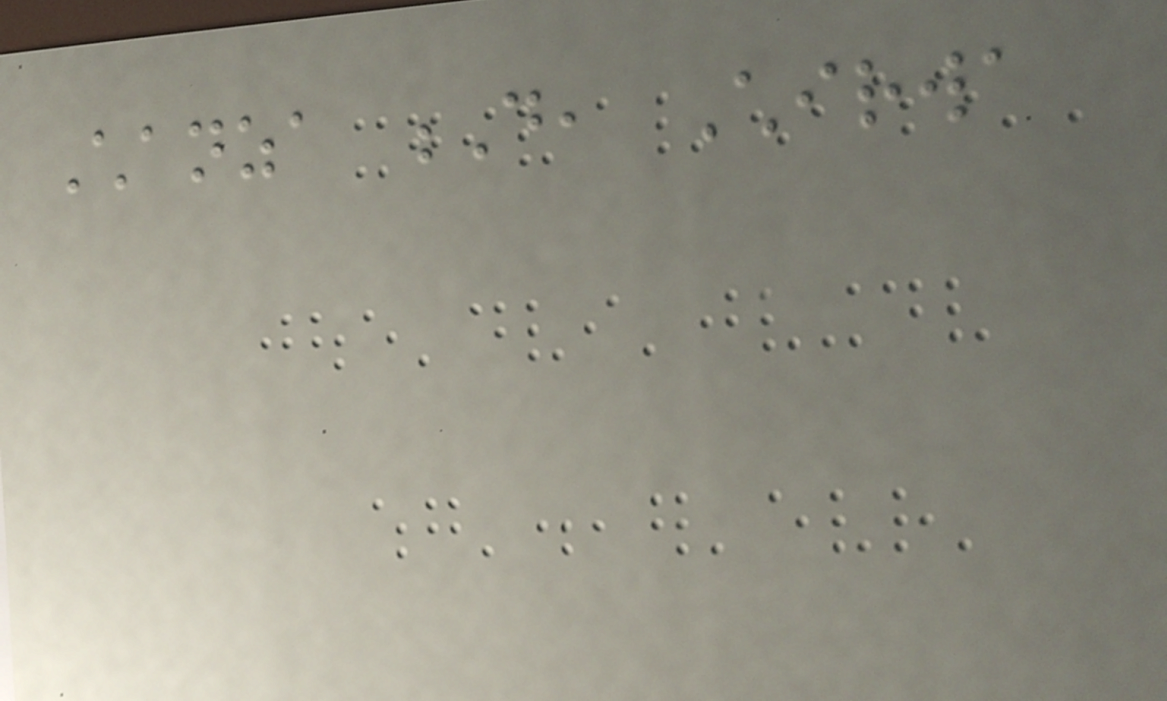Chanza D, Chirwa
